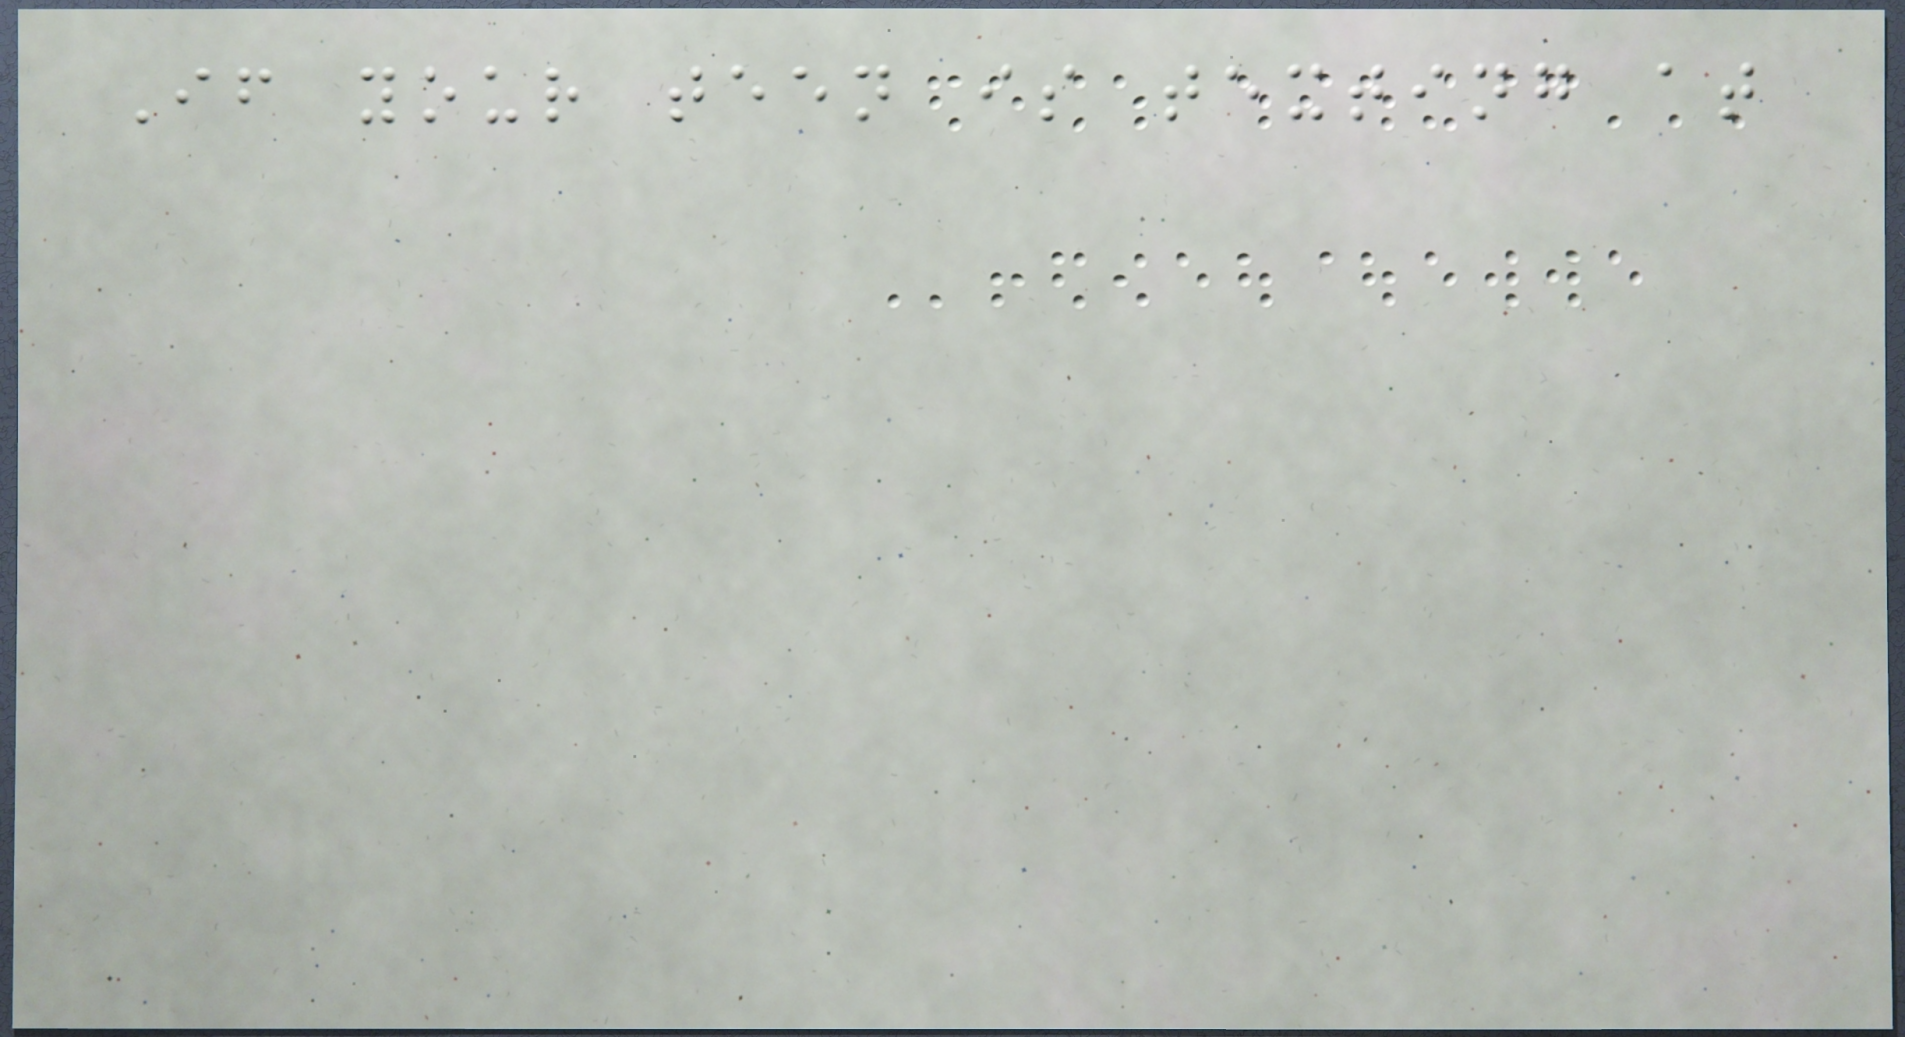If your teen is texting at
